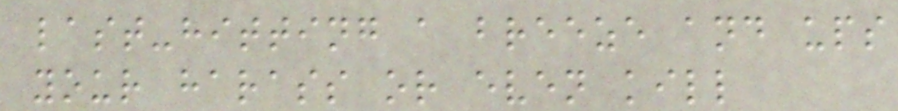last-hitting a breeze and ups
your harass or even kill
